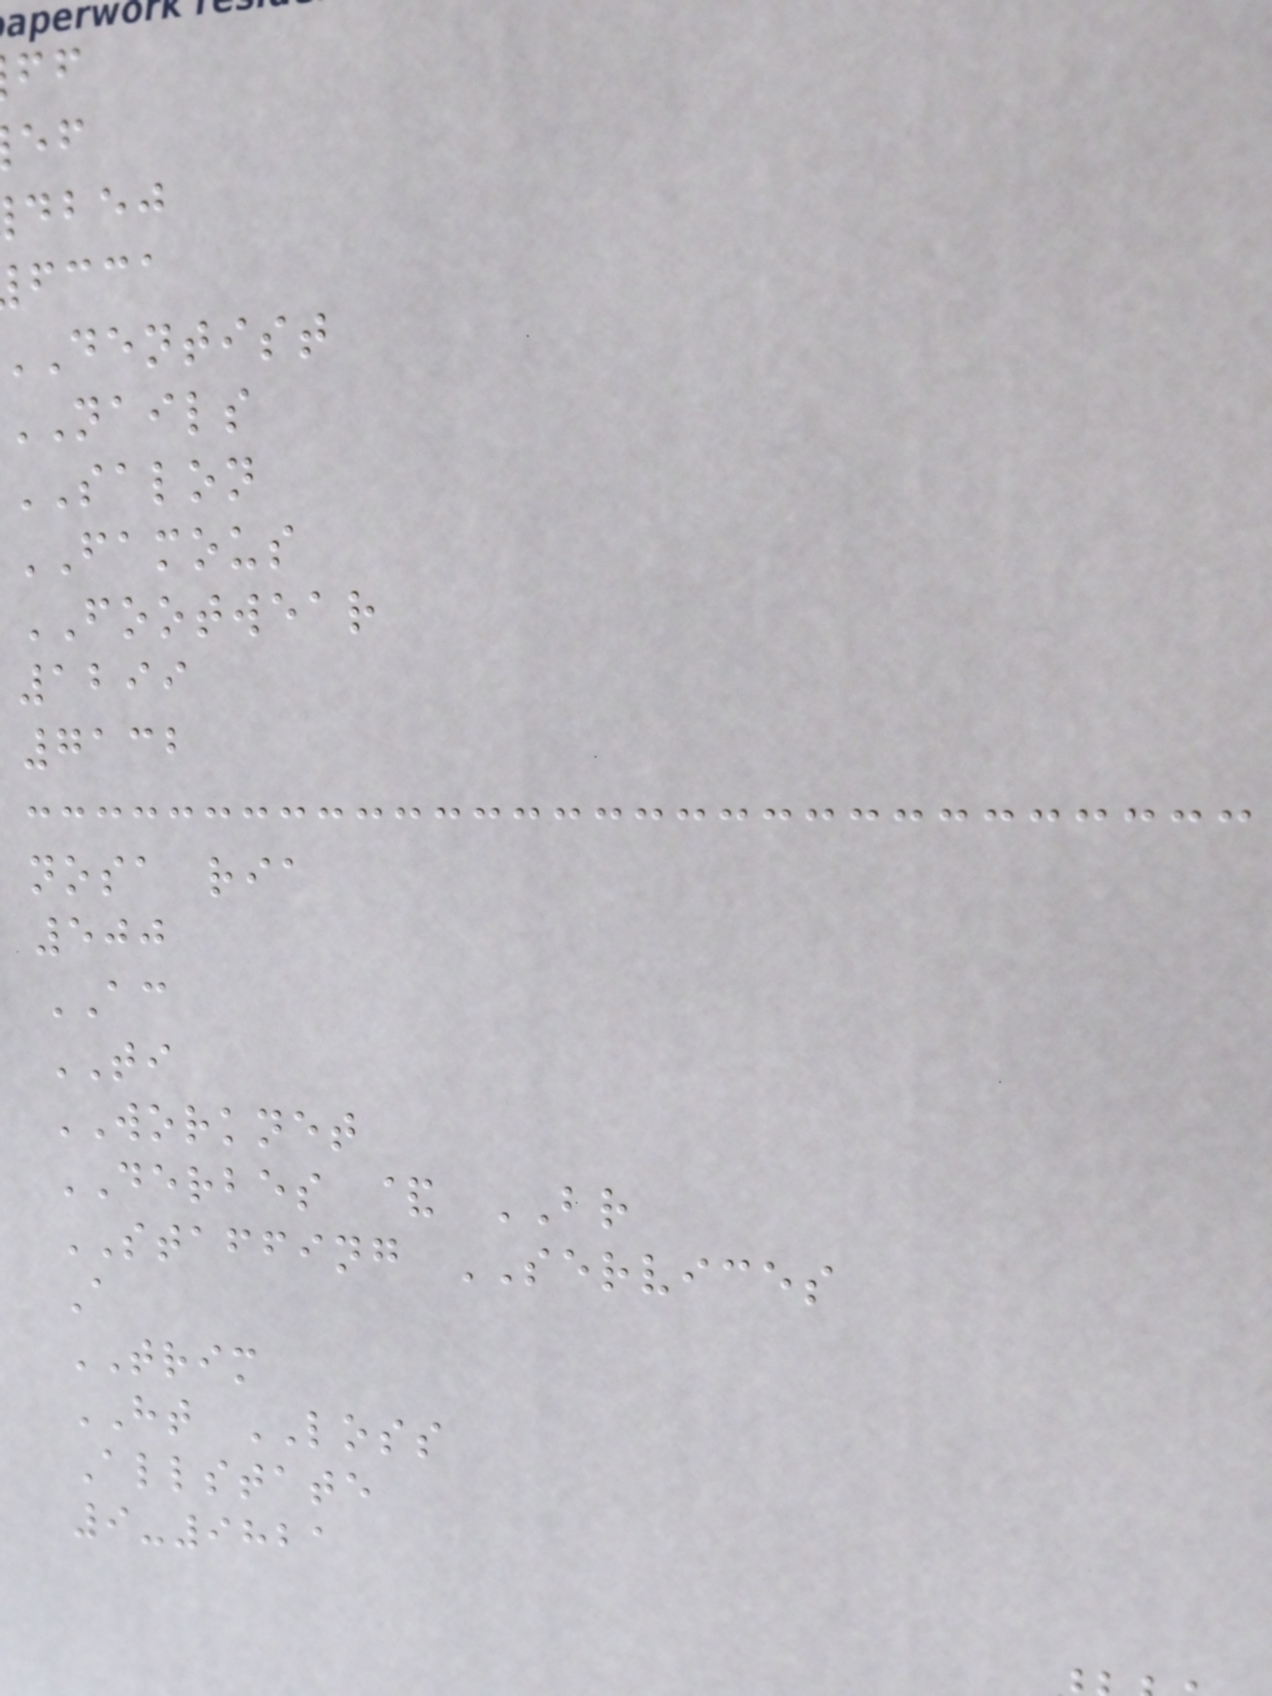dbej
fcca
dentist
NAILS
SALON
FAMOUS
FOOTWEAR
1299
7132
nosa ria
500
AC
TI
WORKNET
DERBES & BR
STAFFING SERVICES
A
TRIM
HT LOSS
Allstate
9-9821
